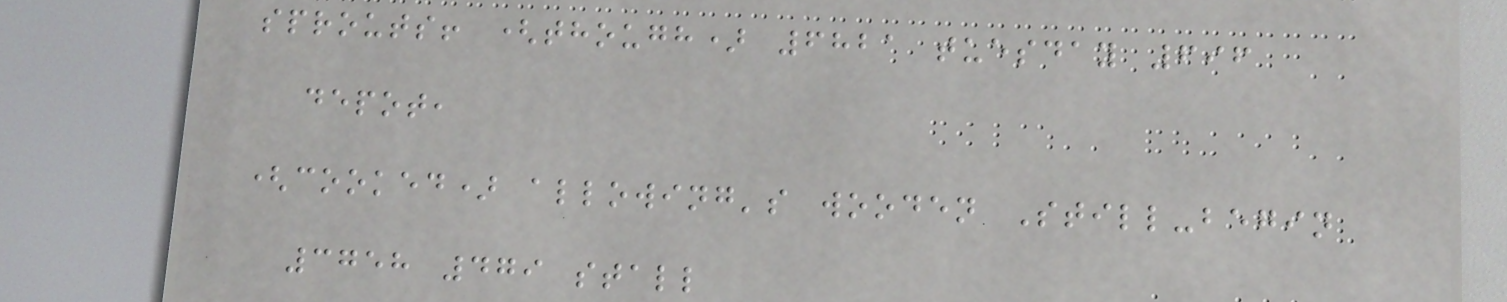sprouts! (though) 6821 tuesday 696
depot,
(cooked) allowing's wooden Still-begin
3758 479 stall
